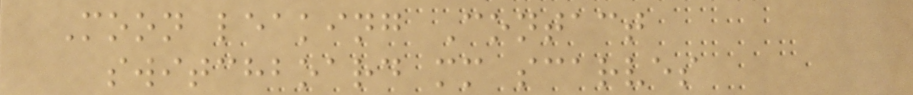Moon leaking Contact
switchboard mm scarves
